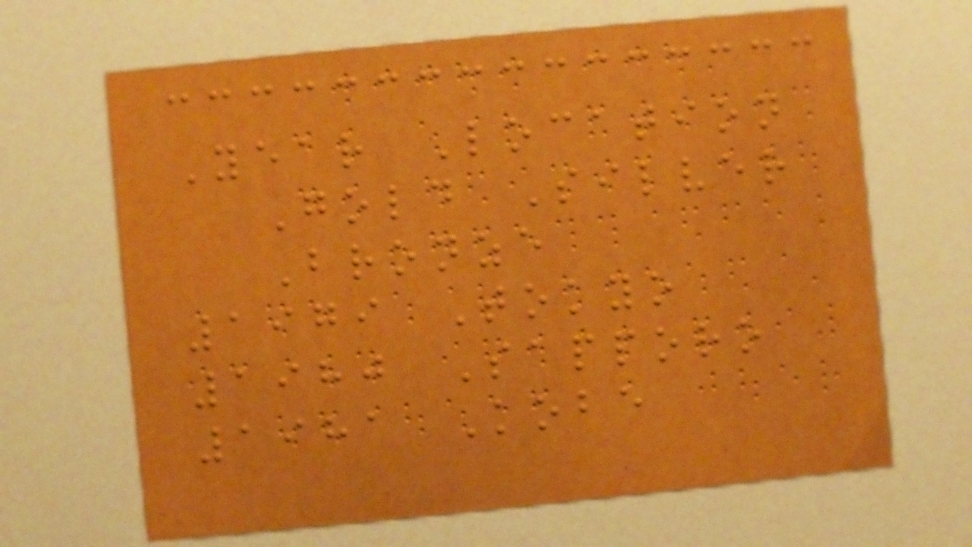Year Location
Gold Silver
Bronze
1979 Tokyo
1980 Sapporo
1981 Kobe
